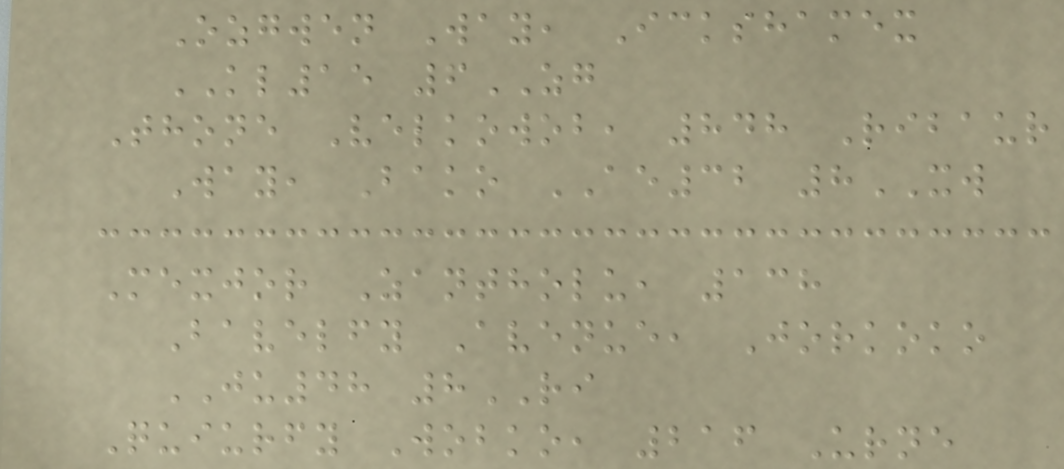Ozgwen Way, Ickshamex
KL15 6ZG
Thone Velkowob, 848 Ribaur
Way, Bako AE32 8XW
Mexjor Zantholu, 138
Bavelfy Avenue, Jorkoko
JU48 8RI
Quiurfy Wobko, 216 Urne
